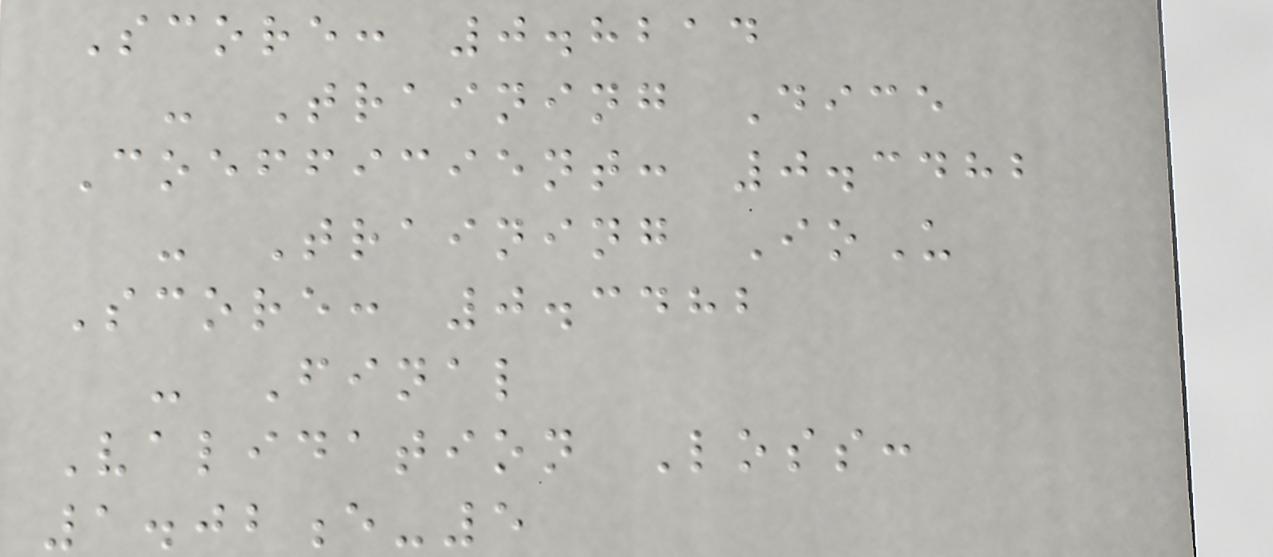Score: 0.8214
- Training Dice
Coefficient: 0.3482
- Training IoU
Score: 0.3482
- Final
Validation Loss:
1.02e-5
